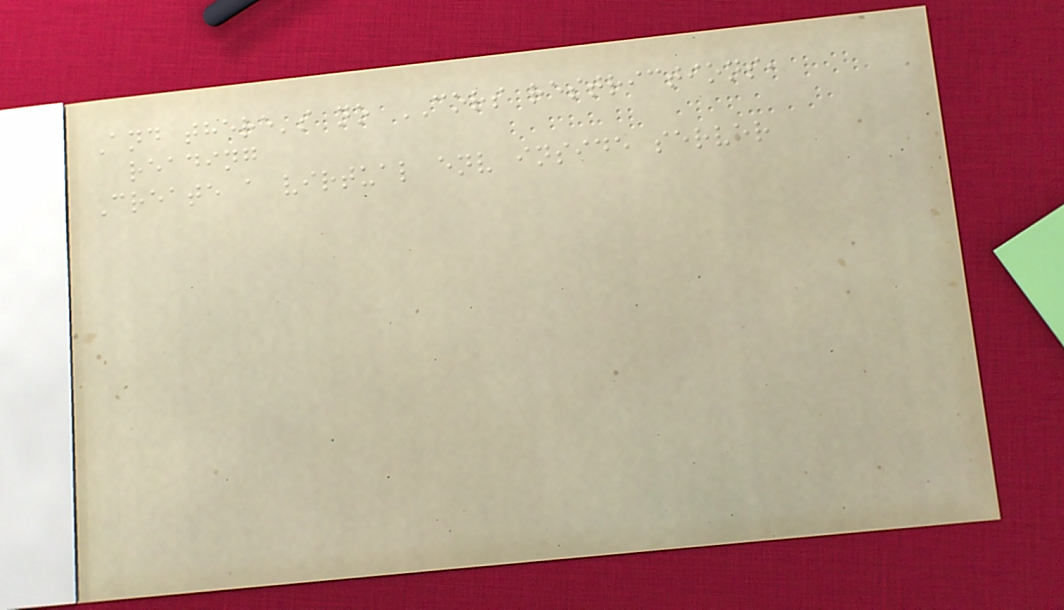And there's no CORS restrictions,
reading
Create a virtual env inside server
